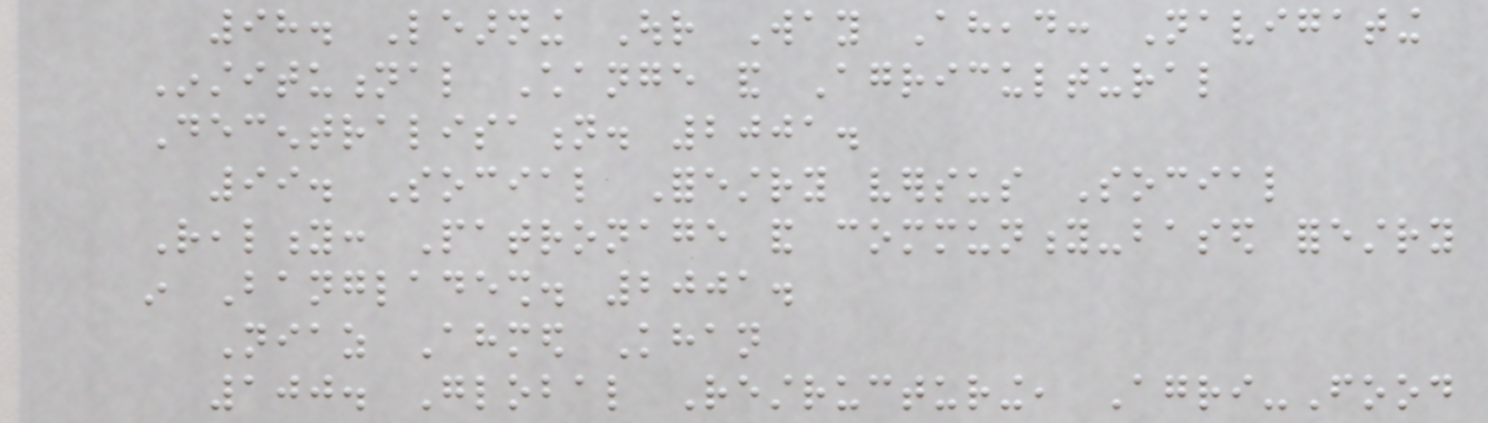98. Learning Our Way Ahead: Navigating
Institutional Change and Agricultural
Decentralisation. 2001.
99. Social Forestry versus Social
Reality: Patronage and community-based forestry
in Bangladesh. 2001.
Niaz Ahmed Khan
100. Global Restructuring, Agri-Food
